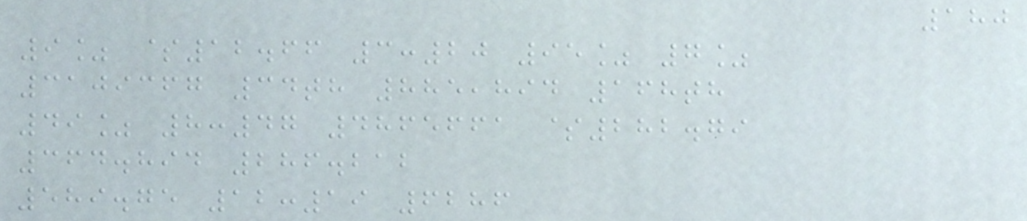180
9% $12.66 3:20 95% 7%
3109367 34th 885,894 168th
49% 8:47 4865661 $282.79
364.894 286.212
589.75 12:19 6286
